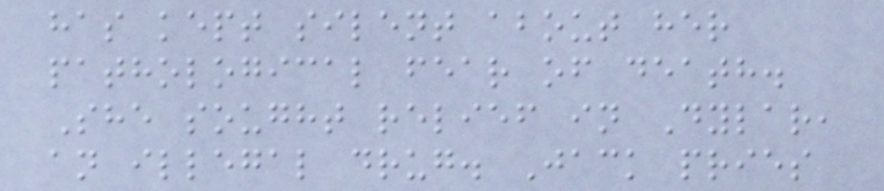has kept silent about her
pathological fear of death.
She sought relief in Dylar,
an illegal drug. Jack pries
